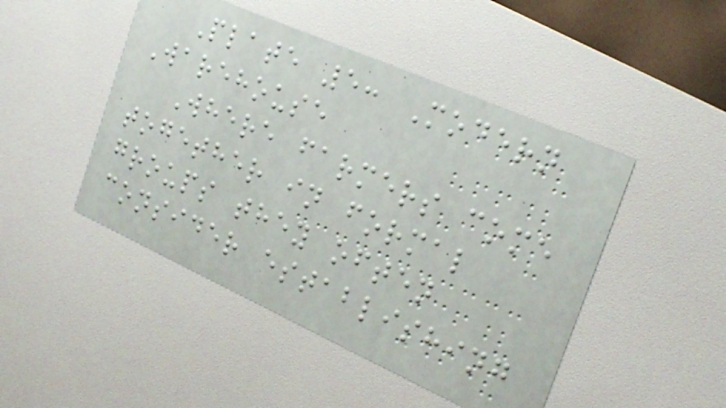Plate 5: Modern
Warehouse
Where farmers come
together in formal
groups they often
consider establishing
